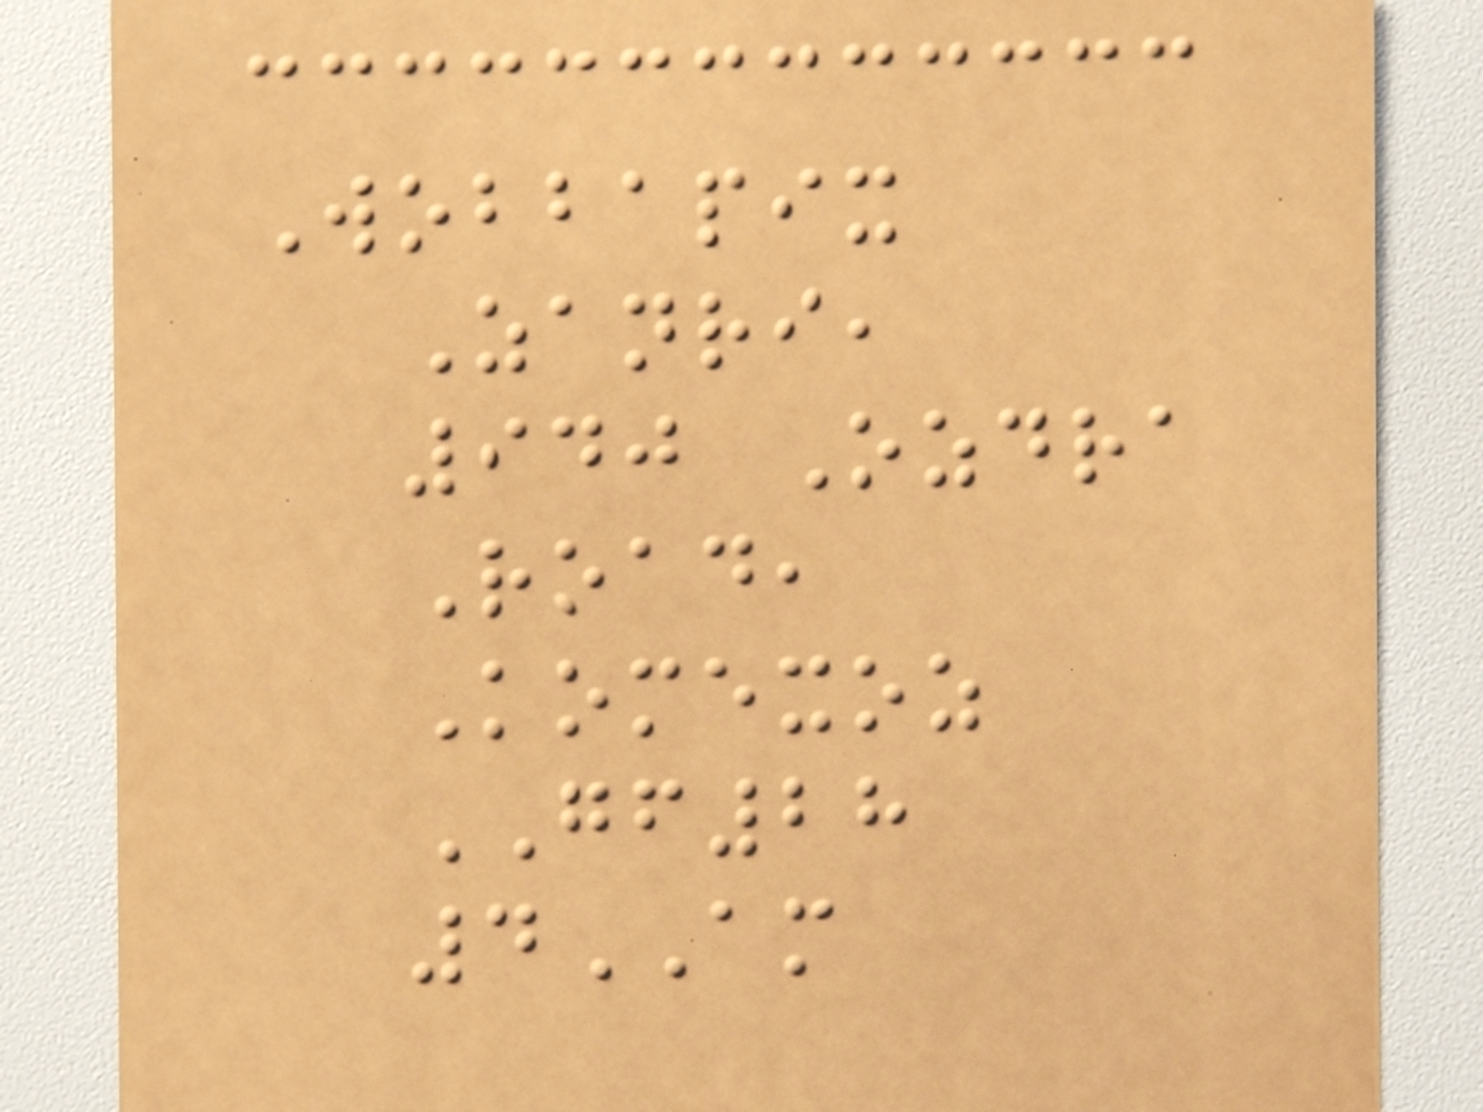Wobbapix
Zanri,
940 Ozdra
Road,
Komexoz
GF28
4AM
